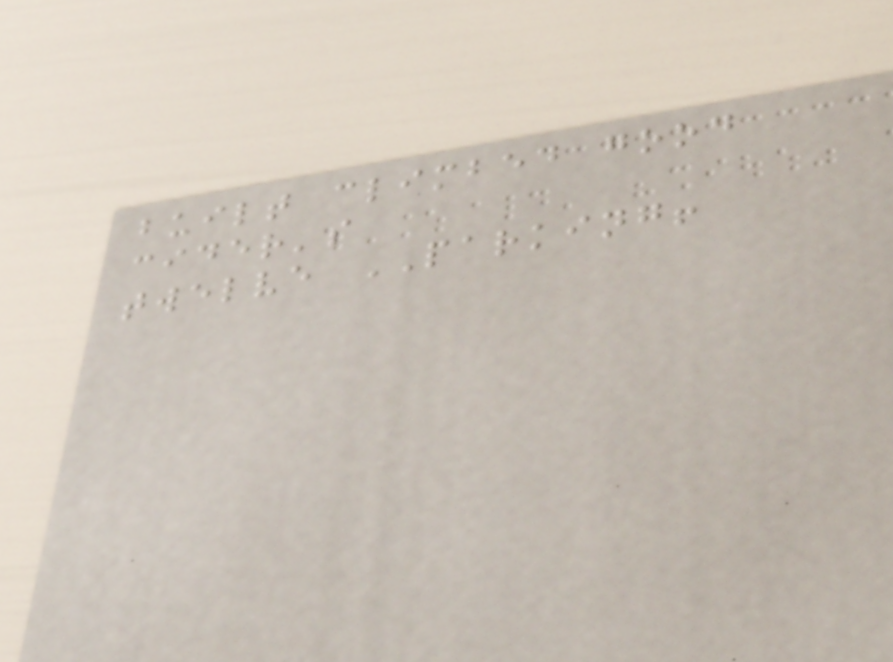built climbed good
cider's
twelve PARKING!
